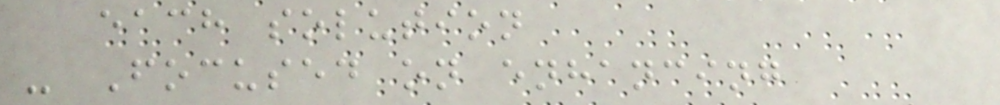each solution
- Focused on enhancing
